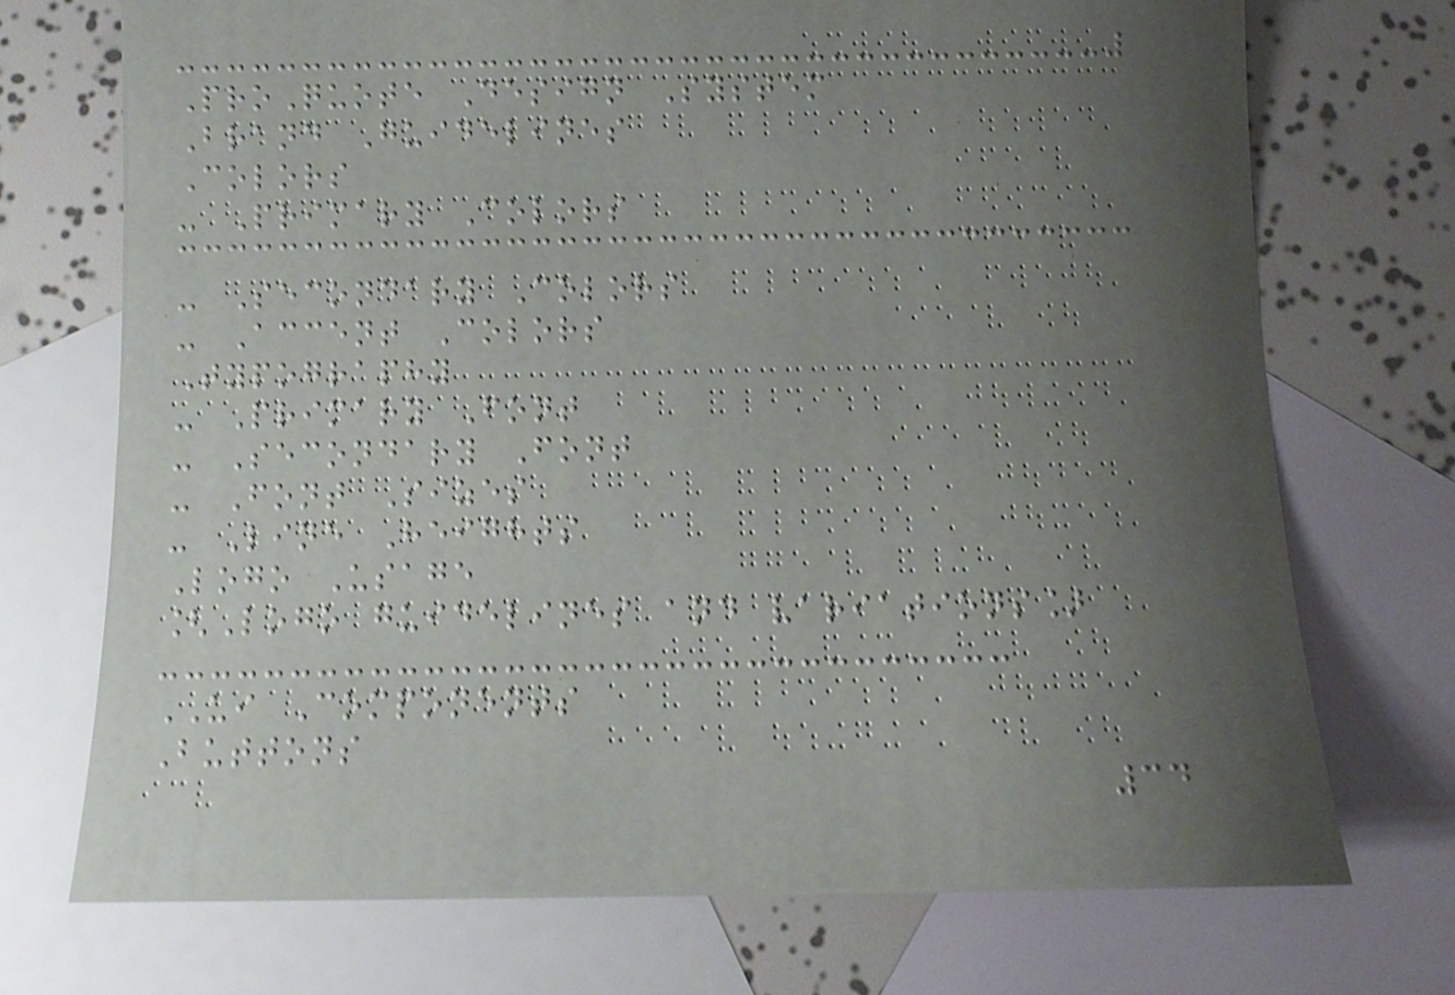ProQuote Design System
Brand Guidelines
Colors
- Primary Colors
- Secondary Colors
- Accent Colors
Typography
- Primary Font
- Secondary Font
- Font Sizes
- Line Heights
Logo Usage
[Logo guidelines and variations]
UI Components
Buttons
34
